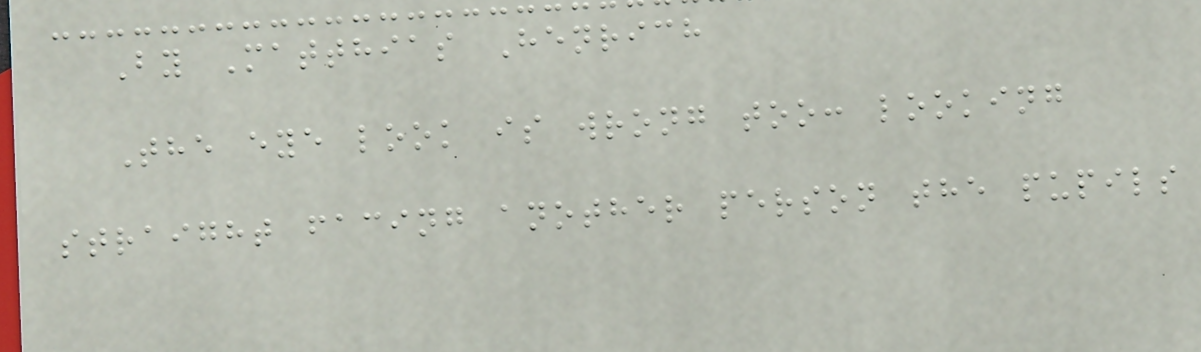By Matthias Henrich
The eye look is wrong too: looking
straight facing another person the pupils
